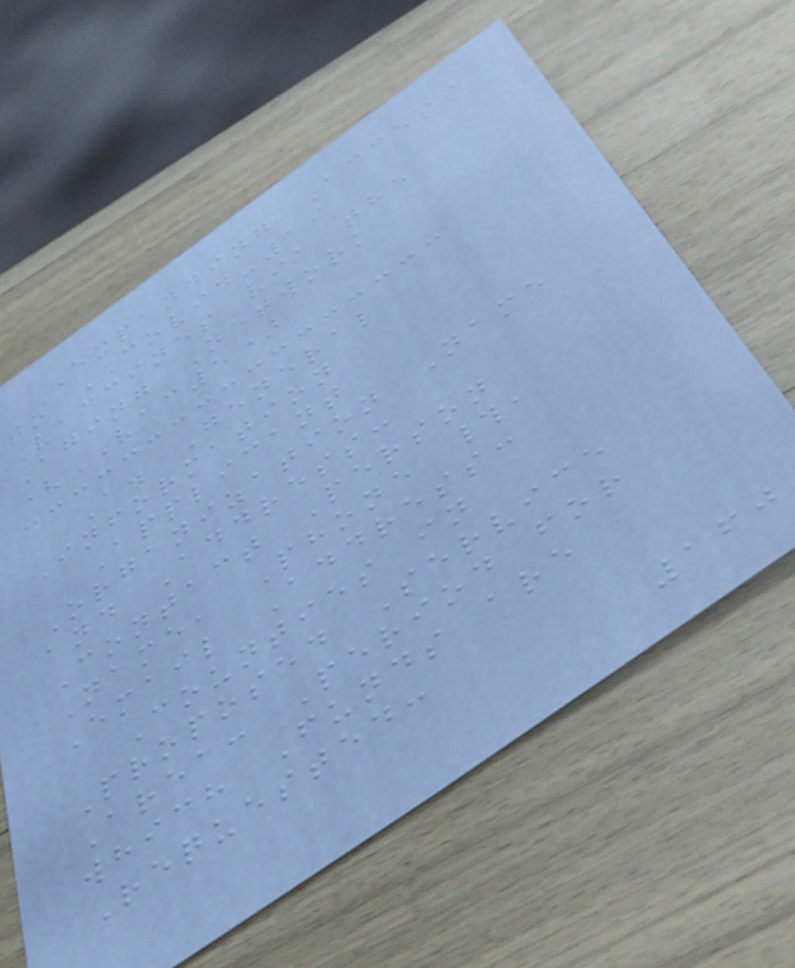Expanding Access
to COVID-19
Vaccines via the
Aging Network
(VAC5)
A. General
Information
Applicant
Organization Name
and Address:
Contact Person
Name, Phone #,
Email Address:
Counties in
Proposed Service
Area: Period for
which Funds are
Requested:
160
